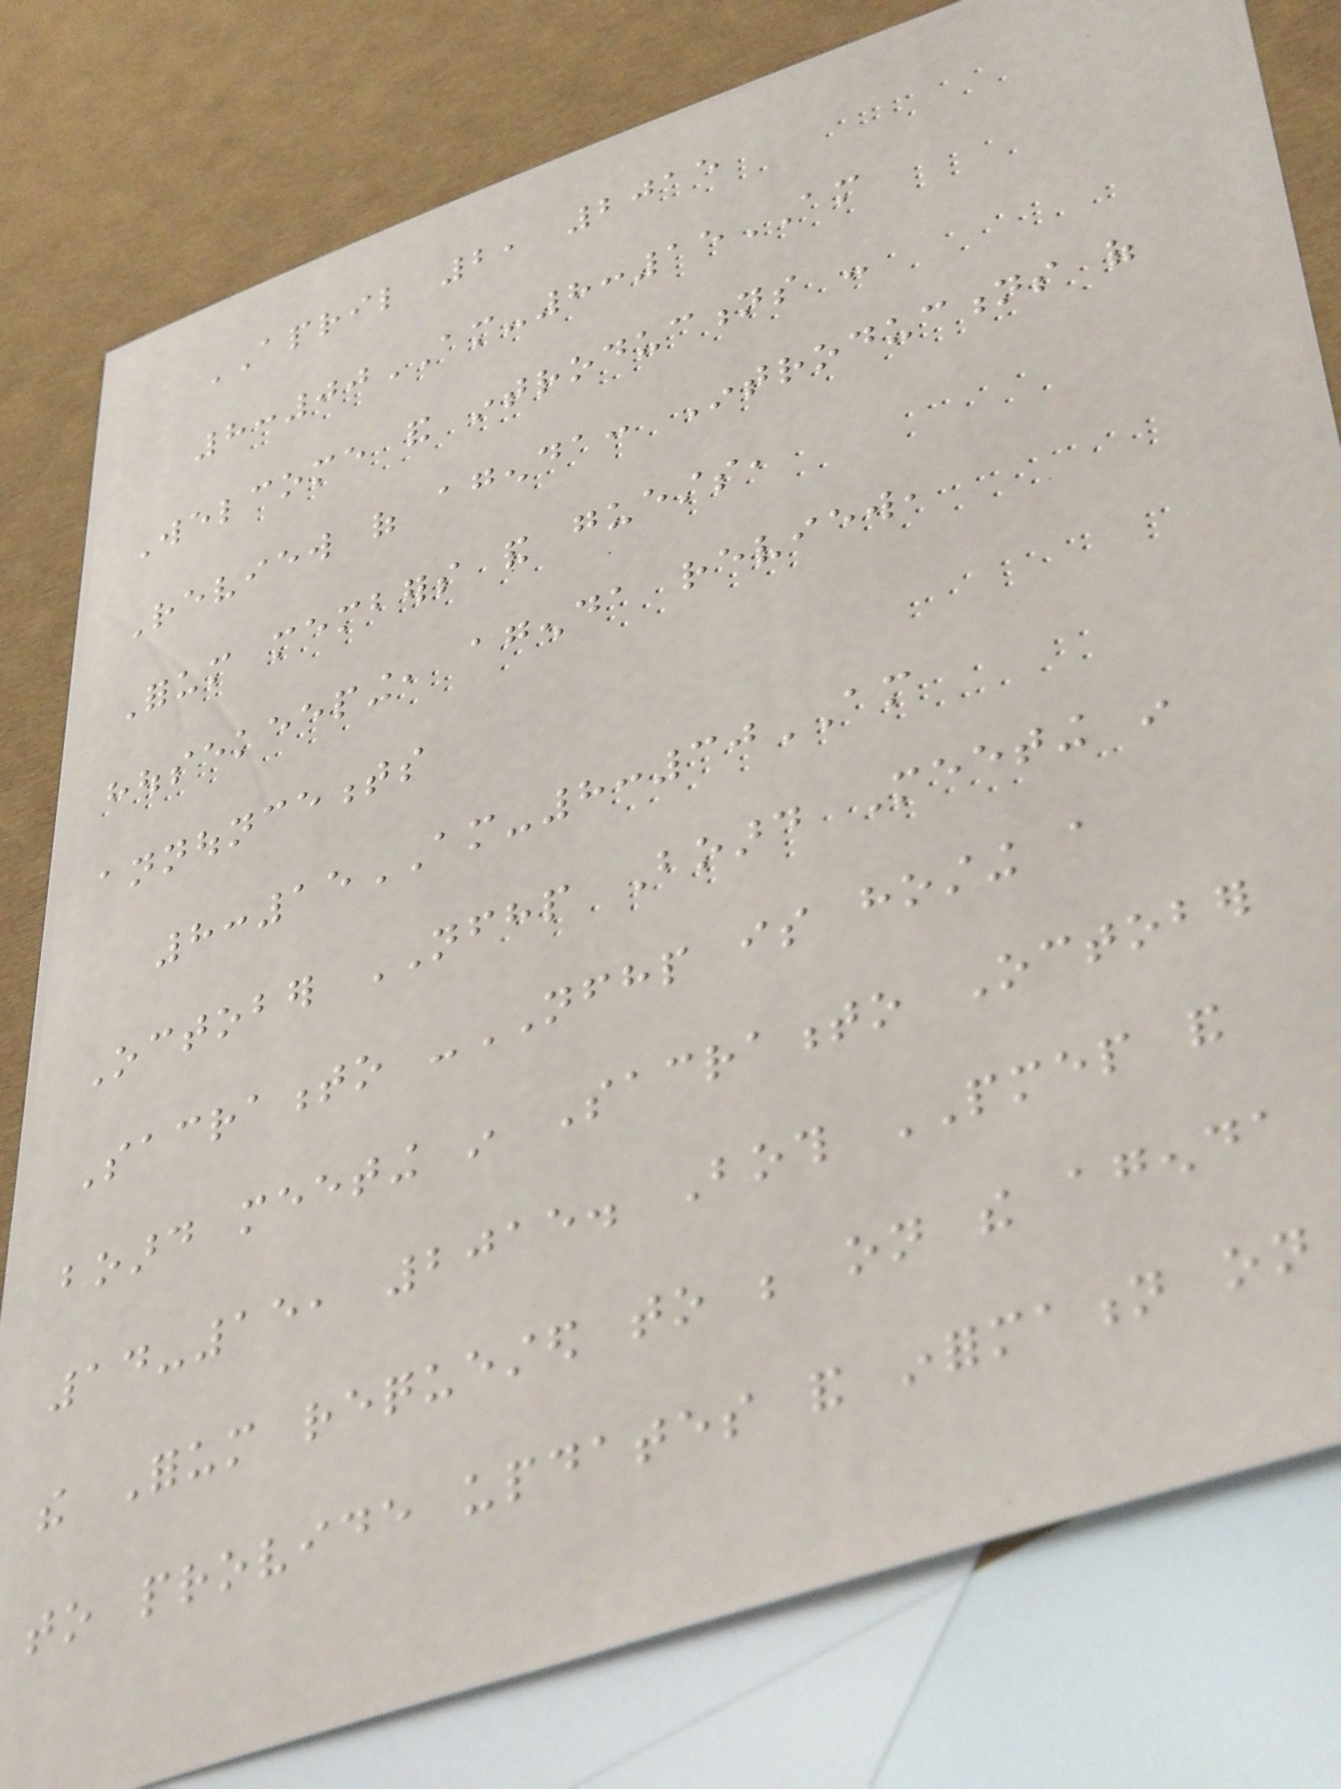APRIL 2, 2015
8:00AM-8:15AM
Welcome and introductions -
Review of agenda: Introductions of
Forum members and guests,
housekeeping, agenda review,
announcements
8:15AM-8:30AM
October NFHP Board Meeting in
Sacramento -NFHP is hosting a
board meeting in Sacramento October
14-15, 2015. Both PMEP and
the Forum requested to be on the agenda
to provide updates and information on
